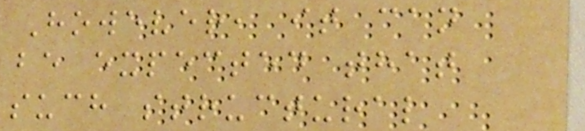However, it can
be expected that
such structural
